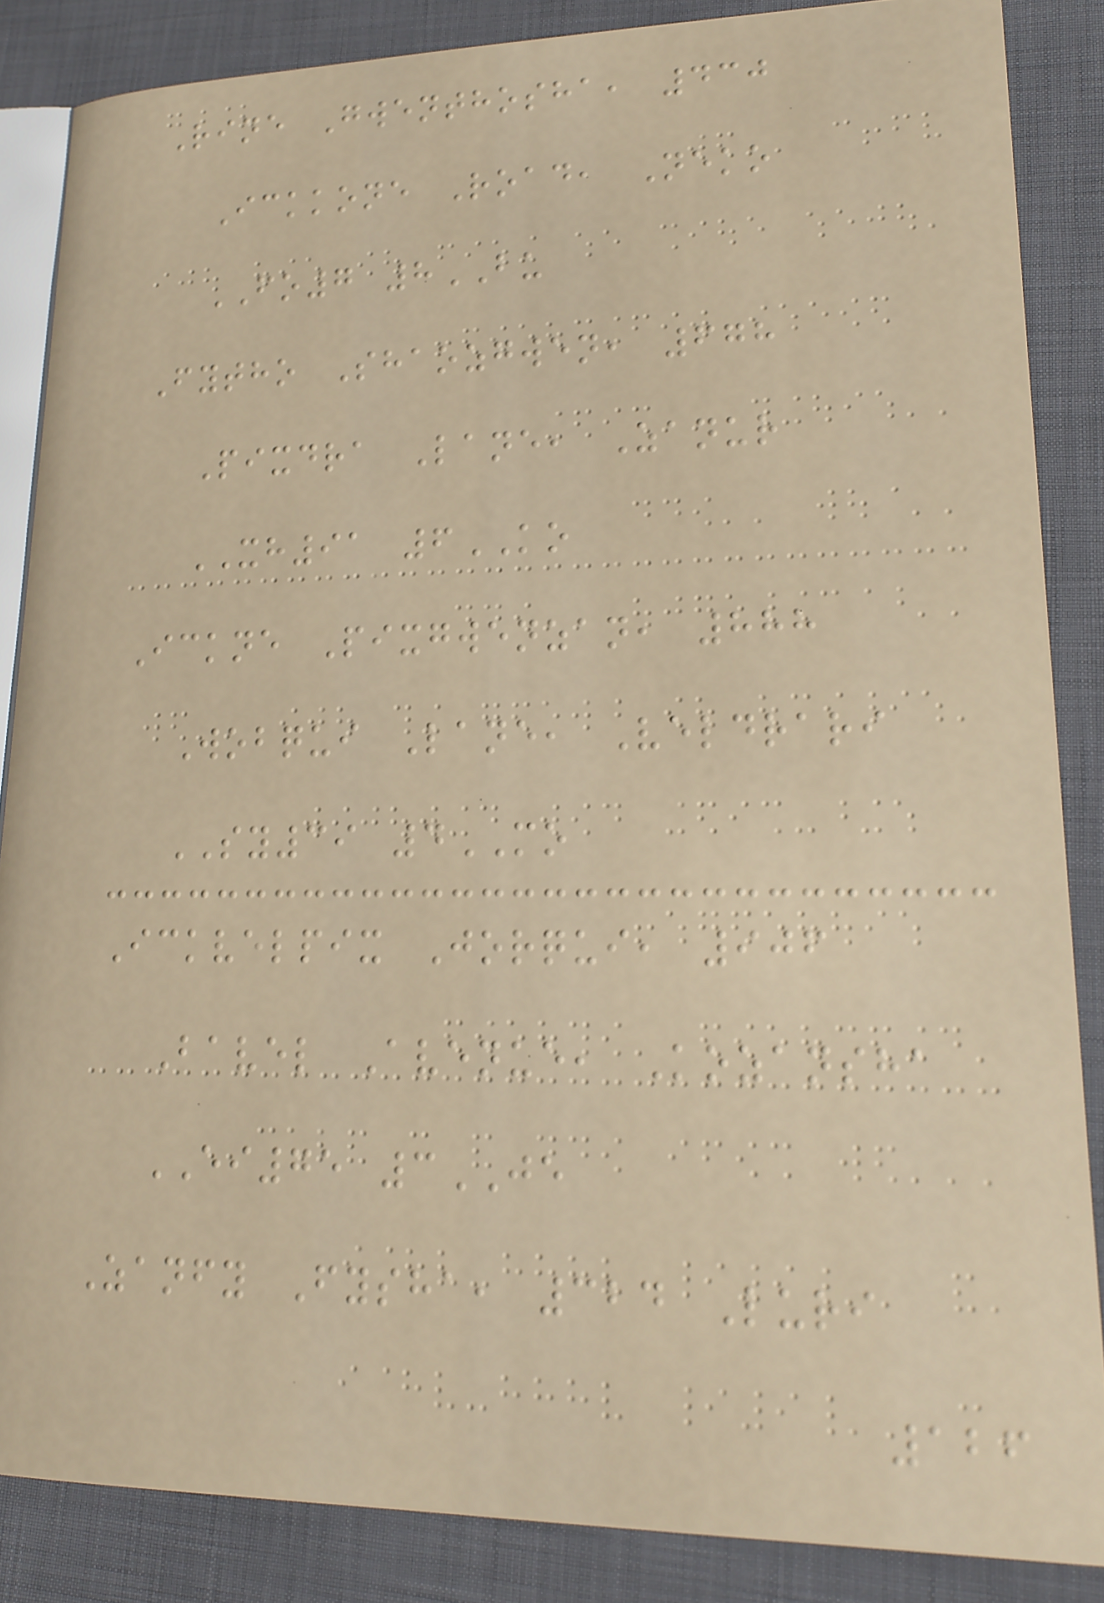Rine Gwenthosha, 430
Ickkone Road, Neko
FO7 8BU
Fytho Shaozgwen, 678
Pixdra Lane, Zanur
XH91 6KO
Ickne Pixgwenzan, 888
Wobqui Lane, Veldrari
SY39 4MO
Ickvelpix Jorqui, 906
Bavel Avenue, Kozansha
EI75 3JE
Zanfy Fysha, 324 Luri
126
